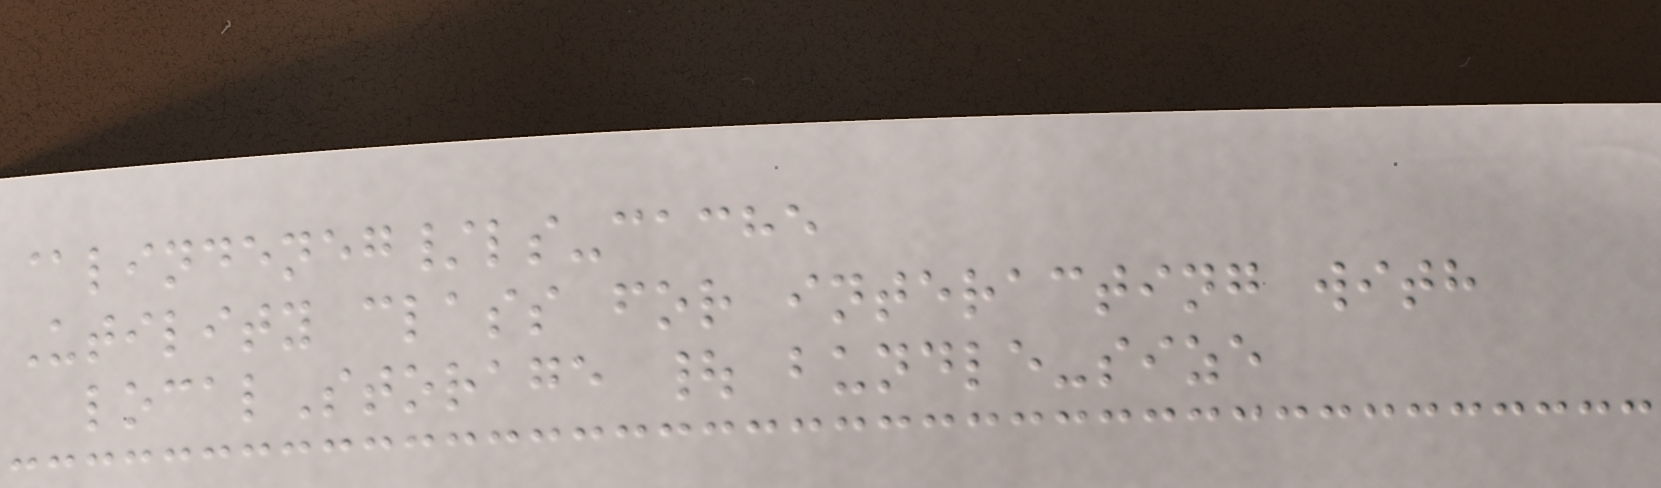@lindeneg/ls-cache
Utility class for interacting with
localStorage | bundle-size
